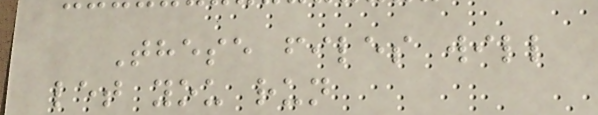These files will
let you run
